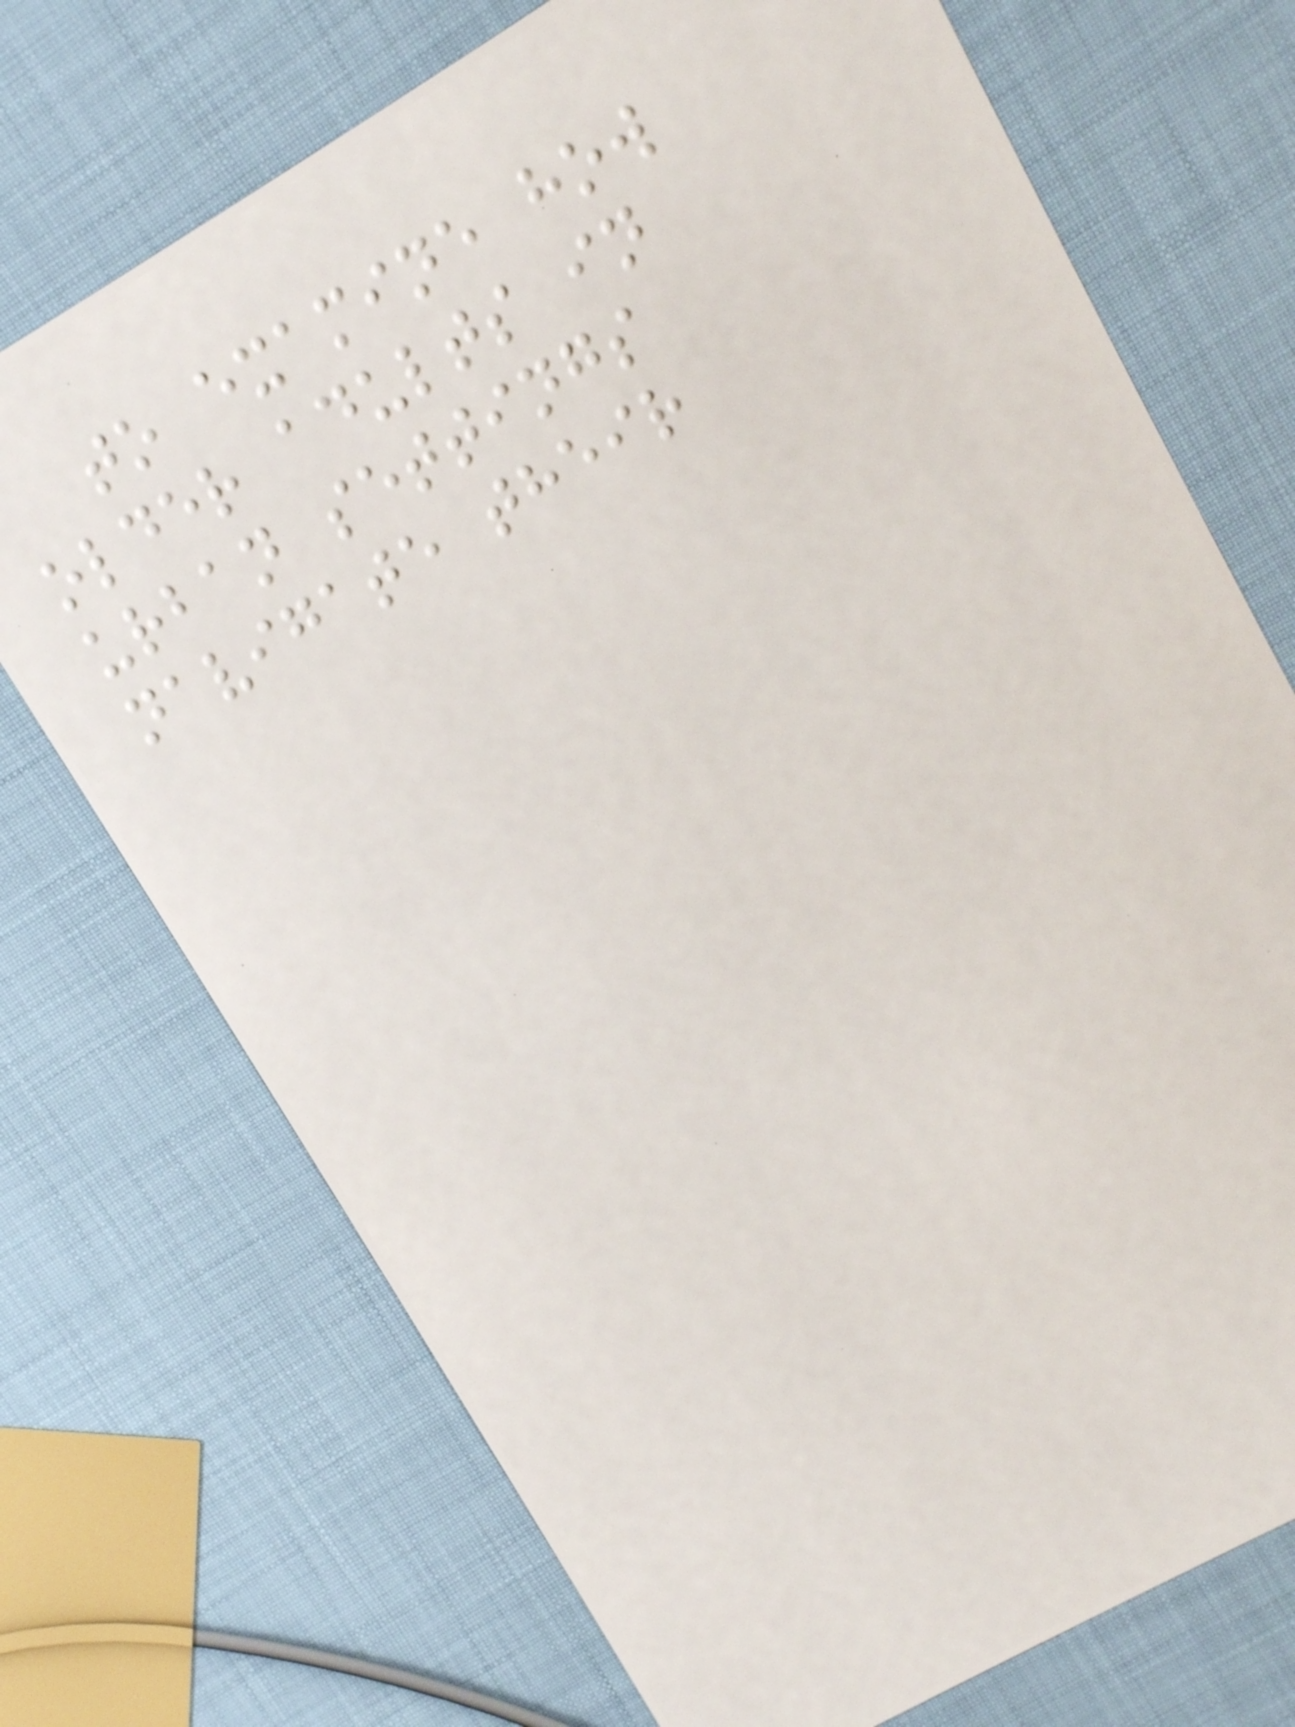to examine how
older adults in
urban settings
navigate their
